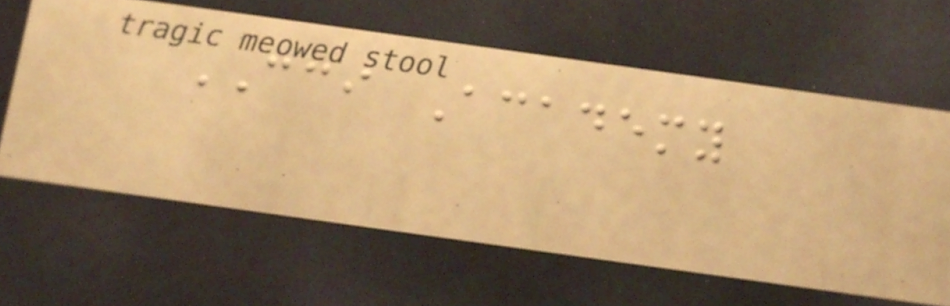CCI Academy
